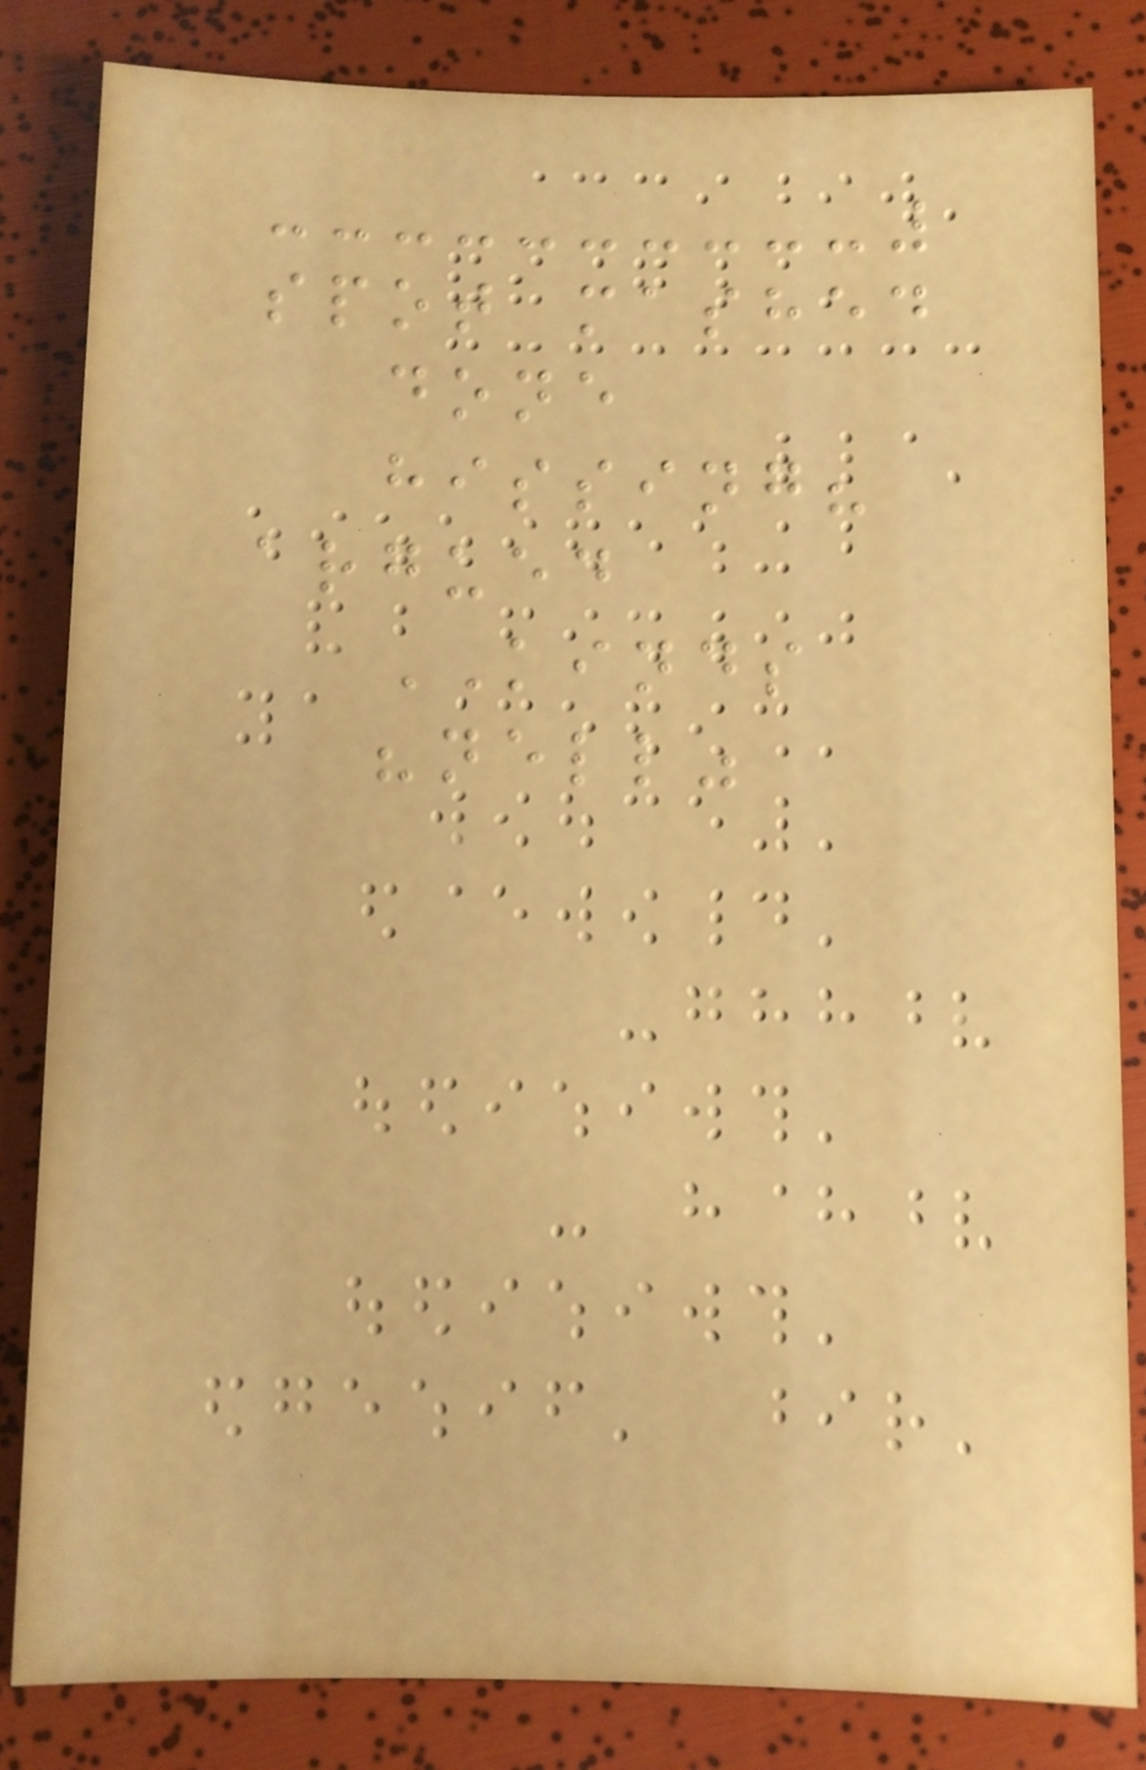spot mashed
done
hissing?
argued
KINDS
"nell"
